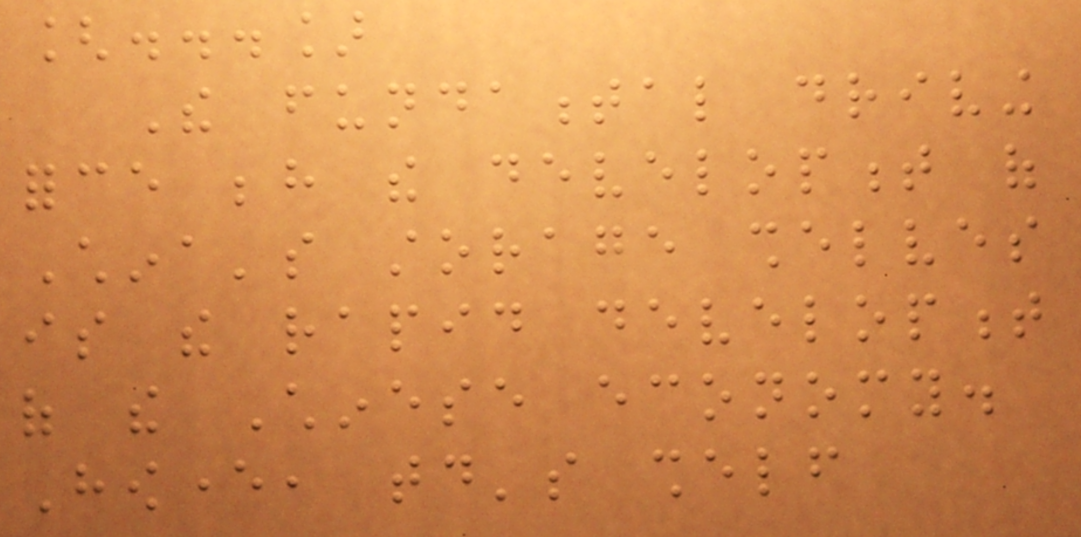[...]
The fundamental driving
force behind the development of
China's storage shelves
is the rapid development
of the Chinese economy.
However, today's shelf
